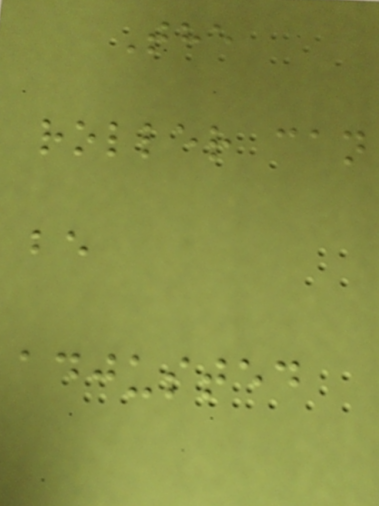The
roller can
be
adjusted
